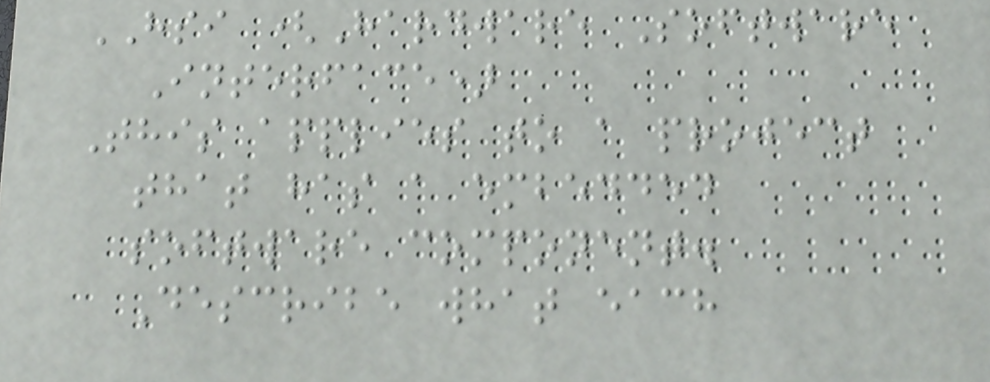HSI (Hardware Software
Interface)
This applies to a project
that has a embedded
software component.
Describe what each
